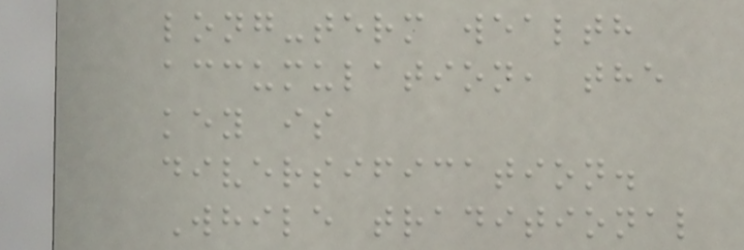long-term wealth
accumulation, the
key is
diversification.
While traditional
